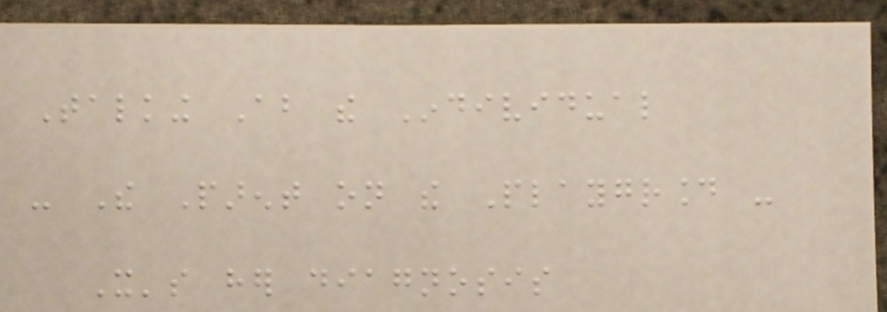Talking About the Individual
- The Parent on the Playground -
It's her diagnosis
